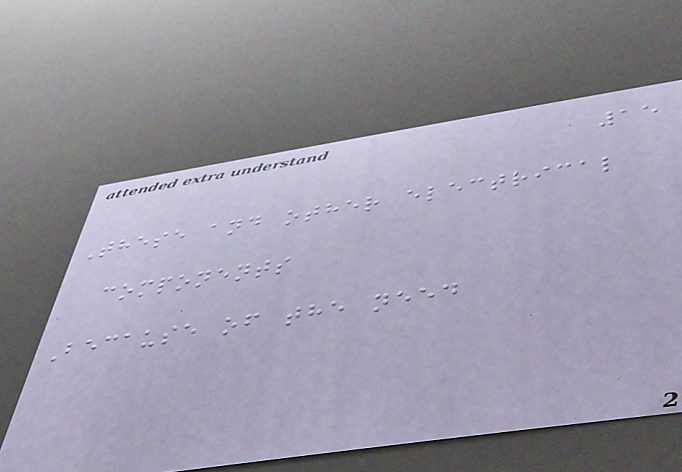15
These and other electrical
components
Because of the need
